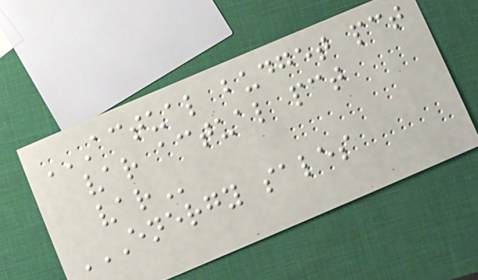ACTUAL BUDGET PCT
VAR ACTUAL PCT
VAR
ENERGY SALES
